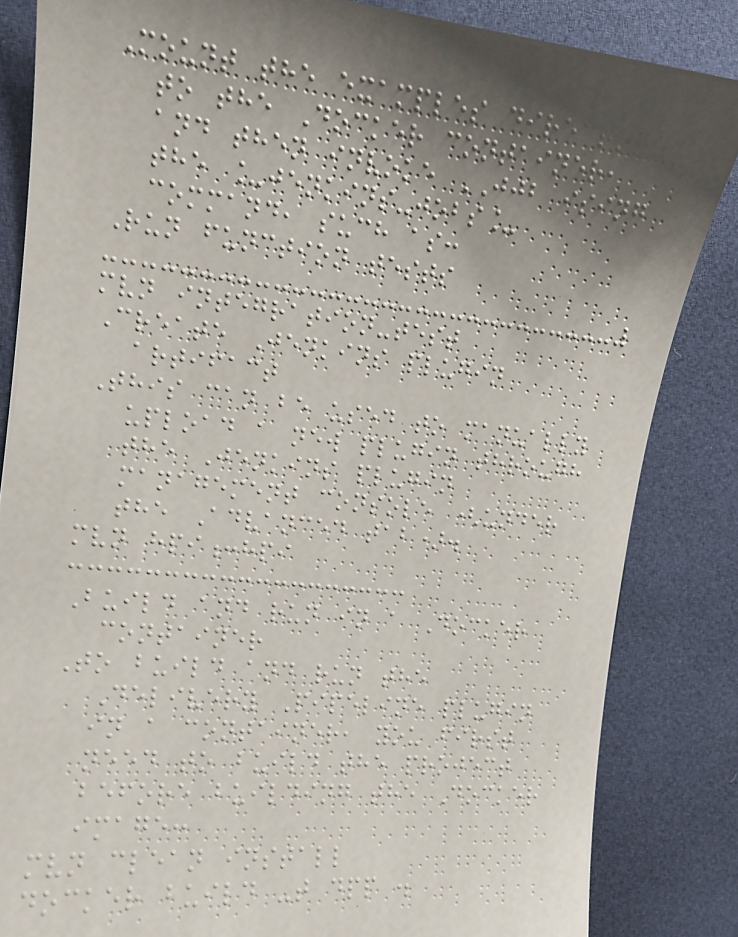Mount the examples directory
to the Docker container,
and then invoke JJB ising
the _jenkins-jobs_
command, such as:
Run function tests
mvn integration-test
Create Jenkins plugin
artifact
This can be used to manually
upload a new plugin through
the Jenkins plugin
management console (under
the Advanced tab).
mvn hpi:hpi
Build and run in a Docker
container
To build and run the
Delivery Pipeline plugin
in a container, you first
need to build the project
before building the Docker
image:
mvn clean install
docker build -t dpp .
